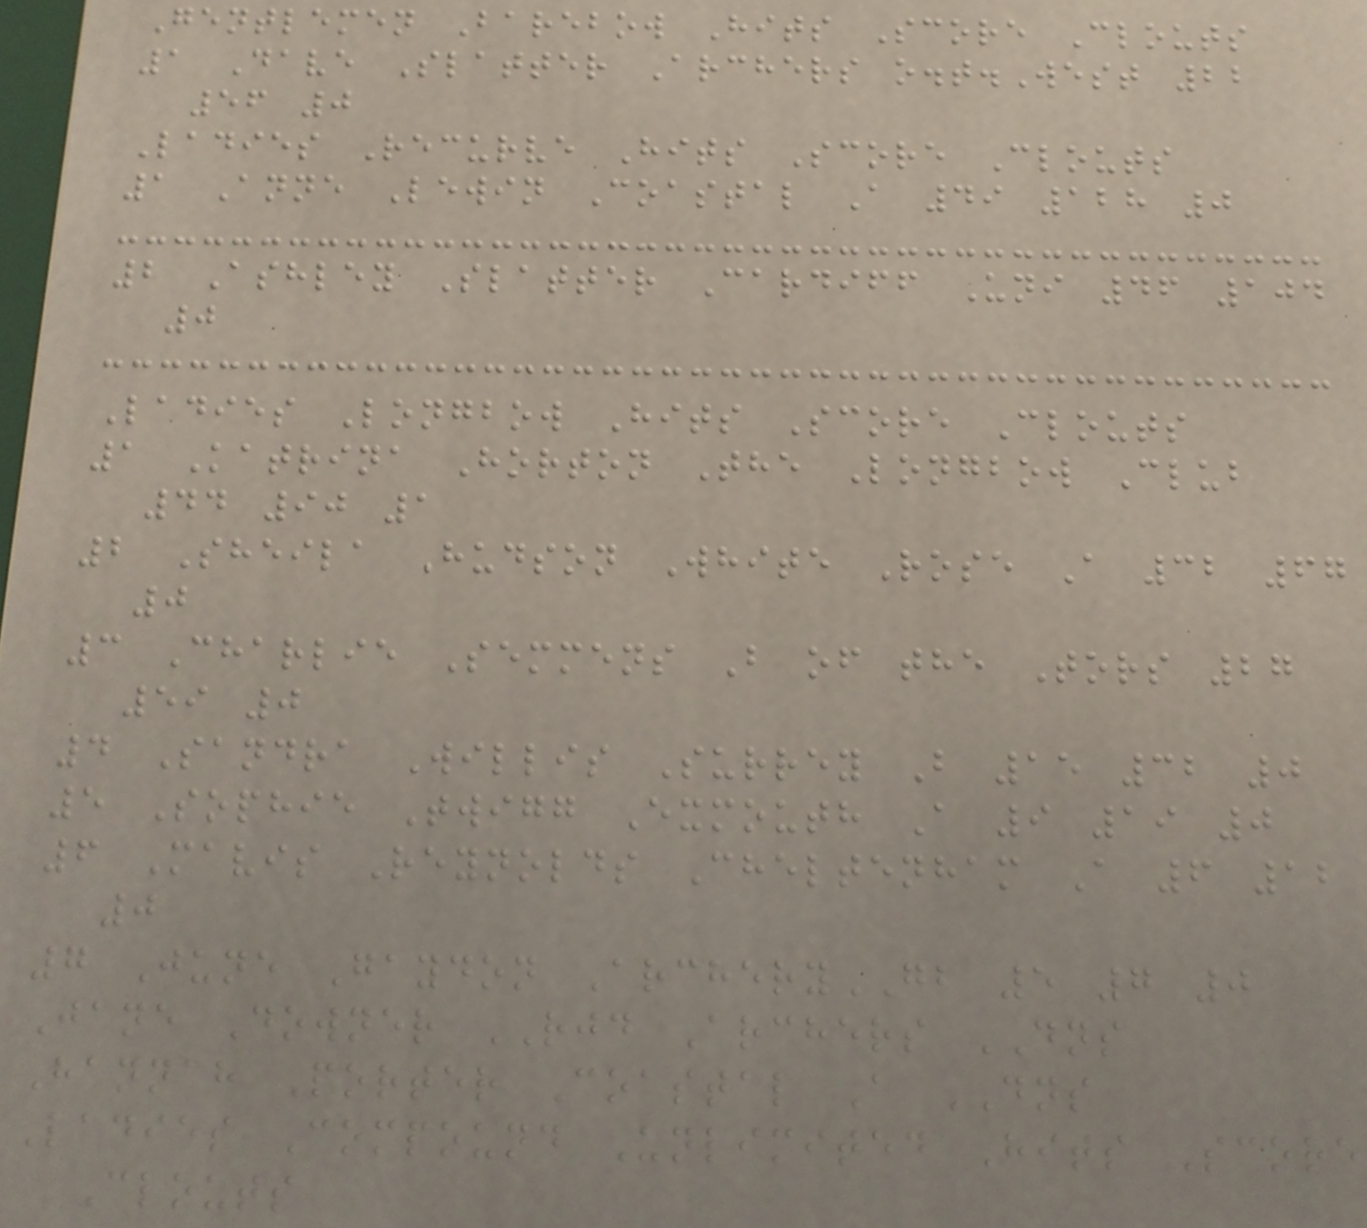Gentlemen Barebow Hits Score Clouts
1 Dave Slatter Archers o.t.West 22
56 0
Ladies Recurve Hits Score Clouts
1 Anne Lewin Coastal A 49 128 0
2 Ashley Slatter Cardiff Uni 46 104
0
Ladies Longbow Hits Score Clouts
1 Katrina Horton The Longbow Club
44 90 1
2 Sheila Hudson White Rose A 32 67
0
3 Charlie Semmens B of the Tors 27
59 0
4 Sandra Willis Surrey B 15 32 0
5 Sophie Twigg Exmouth A 9 19 0
6 Mavis Reynolds Cheltenham A 6 12
0
7 June Gaydon ArcheryGB 5 7 0
Jane Downer RJD Archers DNS
Hannah Porter Coastal A DNS
Ladies Compound Unlimited Hits Score
Clouts
